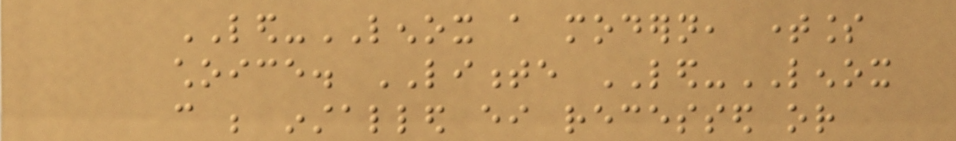LED-LENOX a modern, timeless
choice. LIMENTE LED-LENOX
can be installed either recessed or
